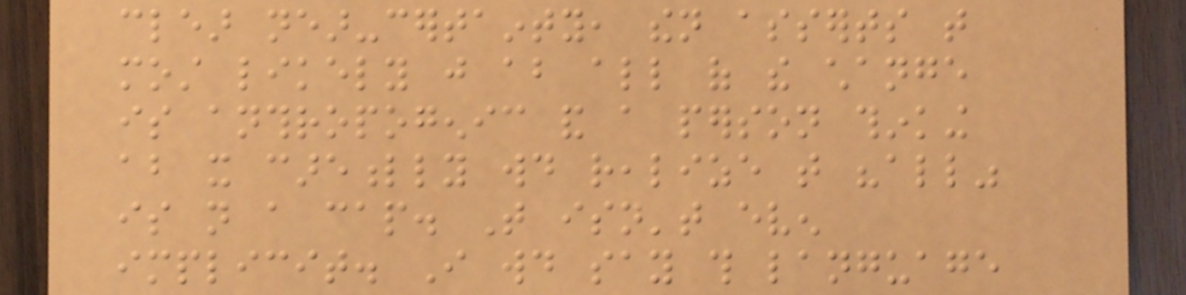clear near-certainty, then asserts that
most likely just about all of the change
is anthropogenic and a person thinking
about it carefully would realize that "all"
is not a cap. That isn't even
implicit. I would say this language
